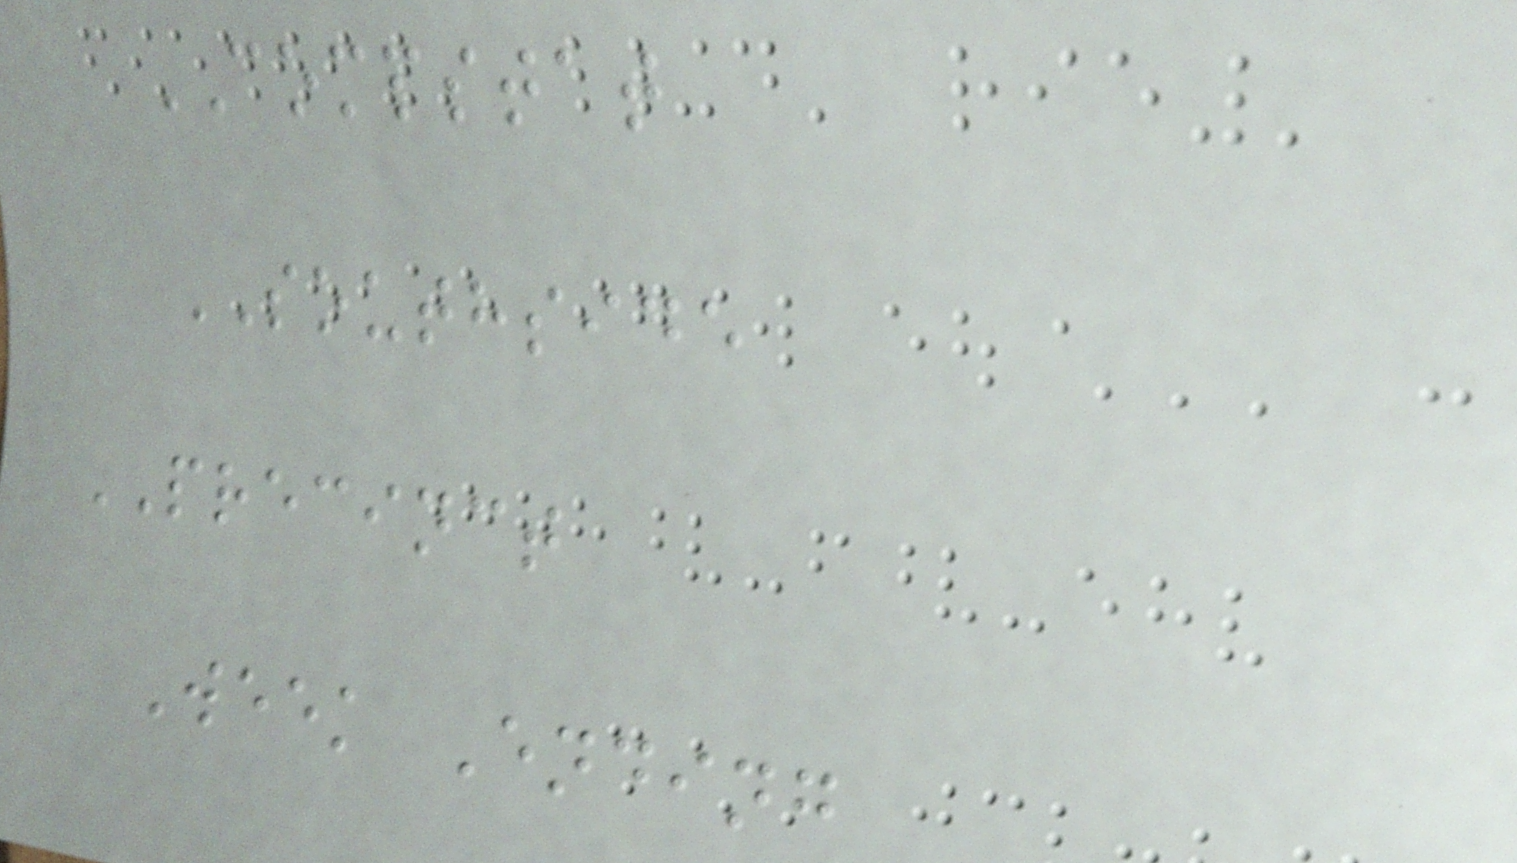COMPSTAT
SOUTHSIDE
PRECINCT
Week Ending
